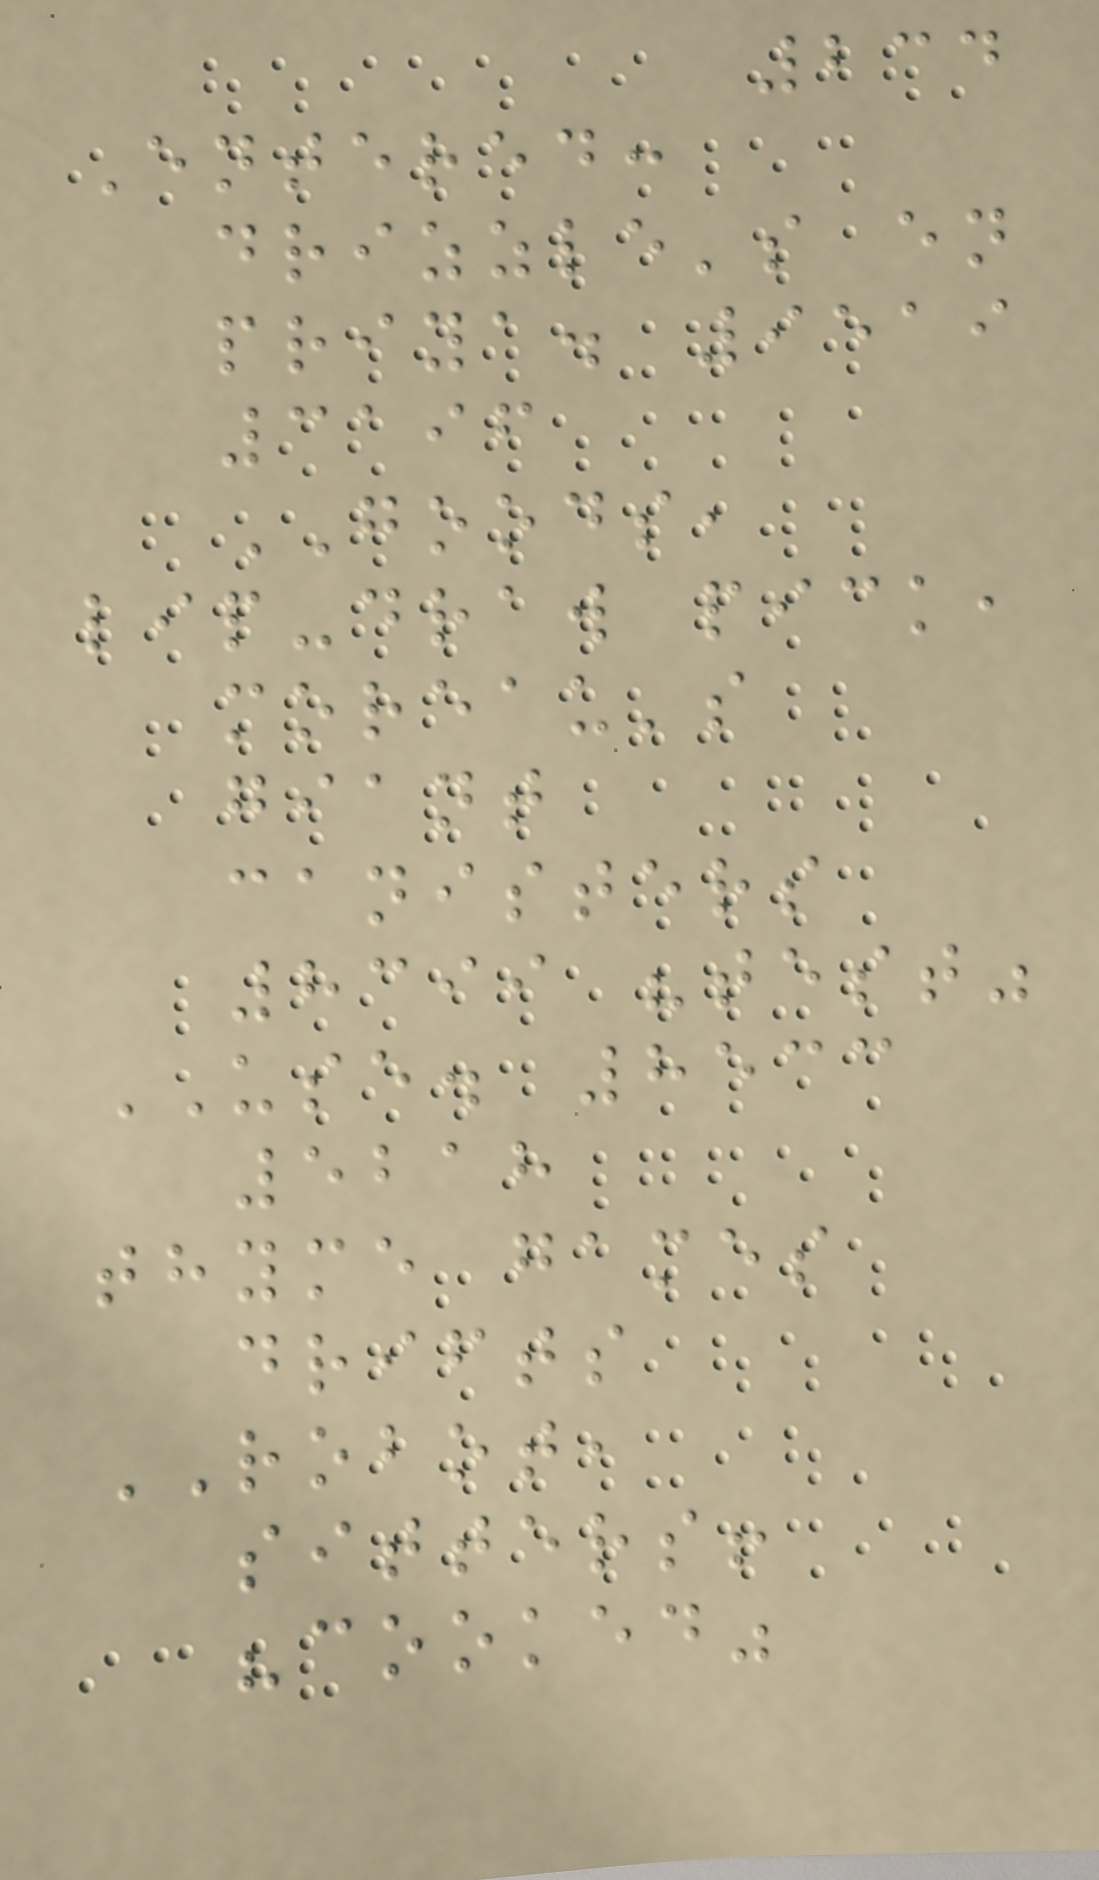234
Entered:
drizzle's en
priya. 9519
3196
GOODS,
lip-draw pick,
moreau's
giant
canisters
8399 "test"
USE. 8533
5218
thyme games
drifts
ROBOT,
sitters!
"cooked"
